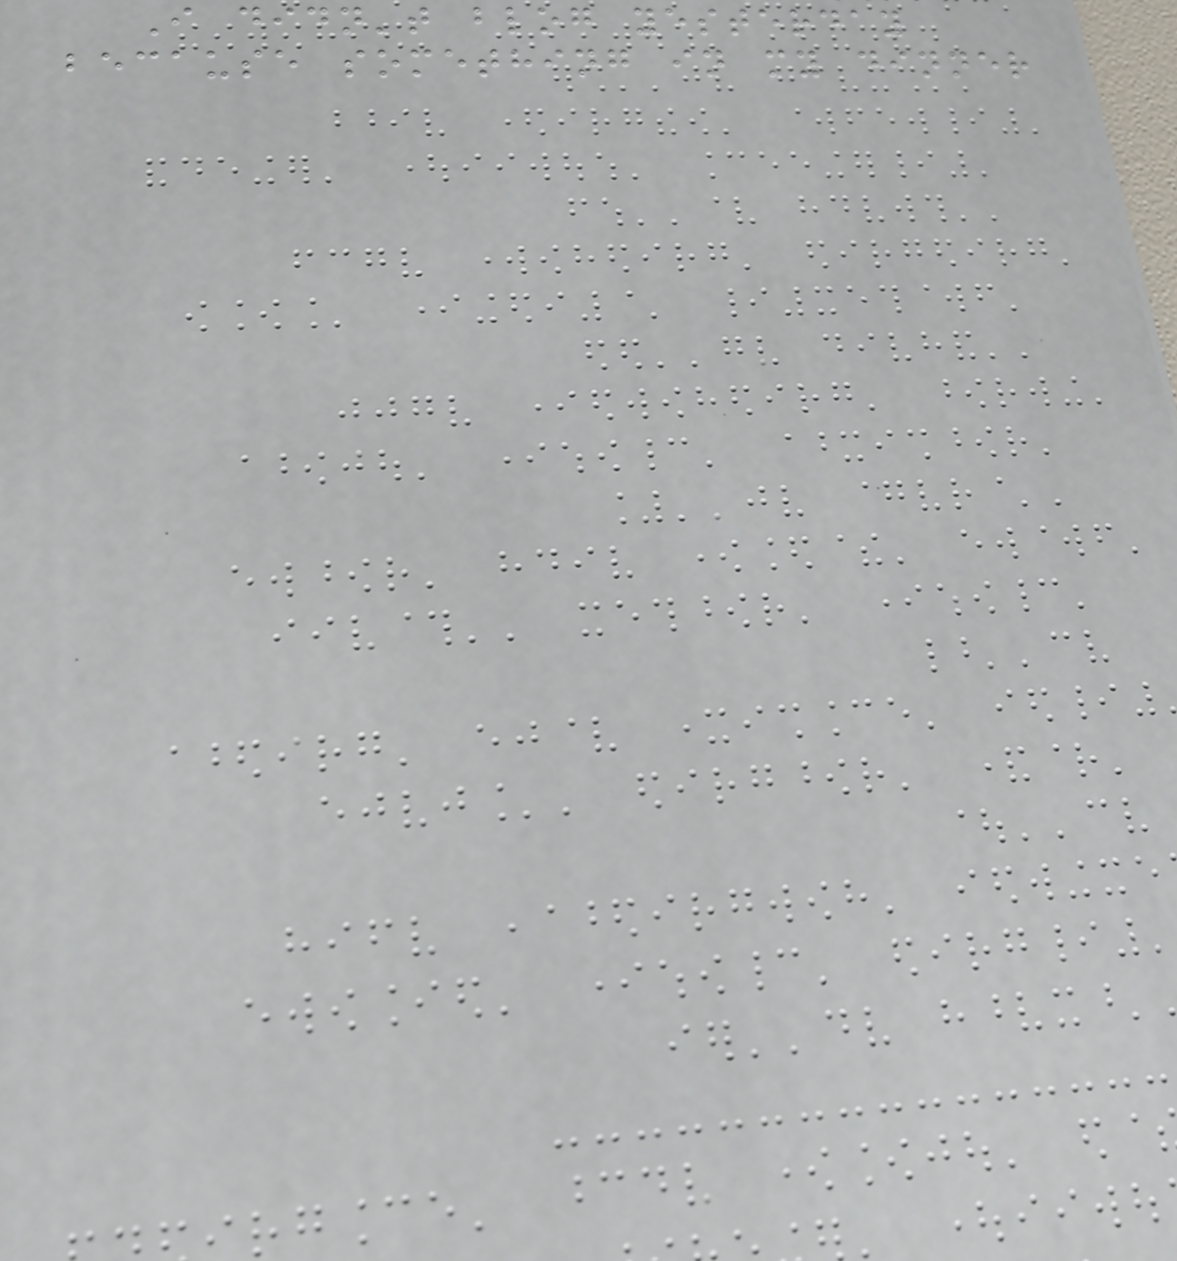I didn't blog yesterday
because something in my dinner
